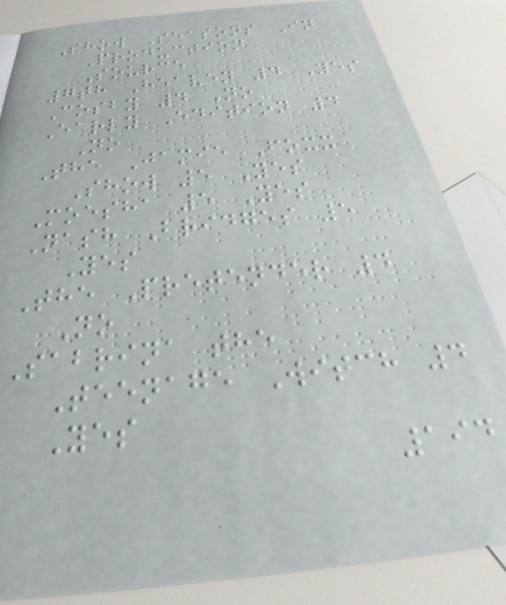Show Seasons In
Production
Source
7th Heaven 4 Yes
Cosby 4 No
Early Edition 4
No
The Jamie Foxx
Show 5 Yes
Moesha 5 Yes
Nash Bridges 5
Yes
The Pretender 4
No
Sabrina the
Teenage Witch 4
Yes
194
